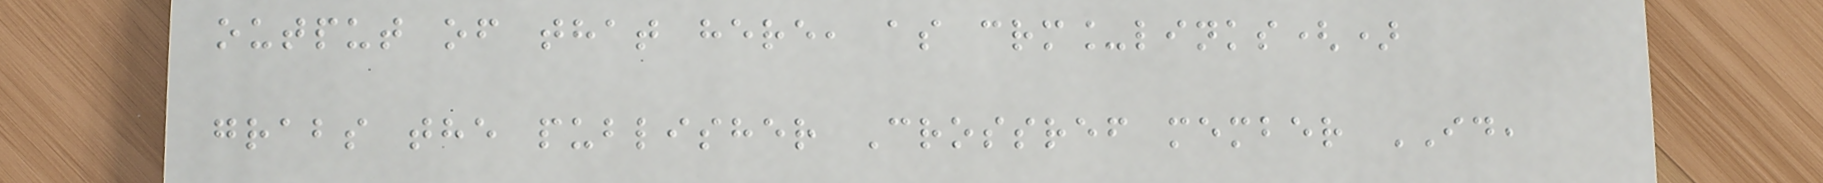output of that here, as crm_links()
grabs the publisher Crossref member ID,
